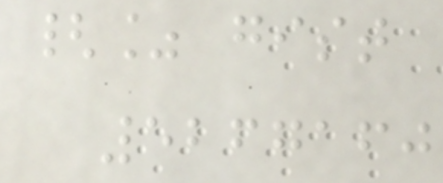{% gist
5267160
